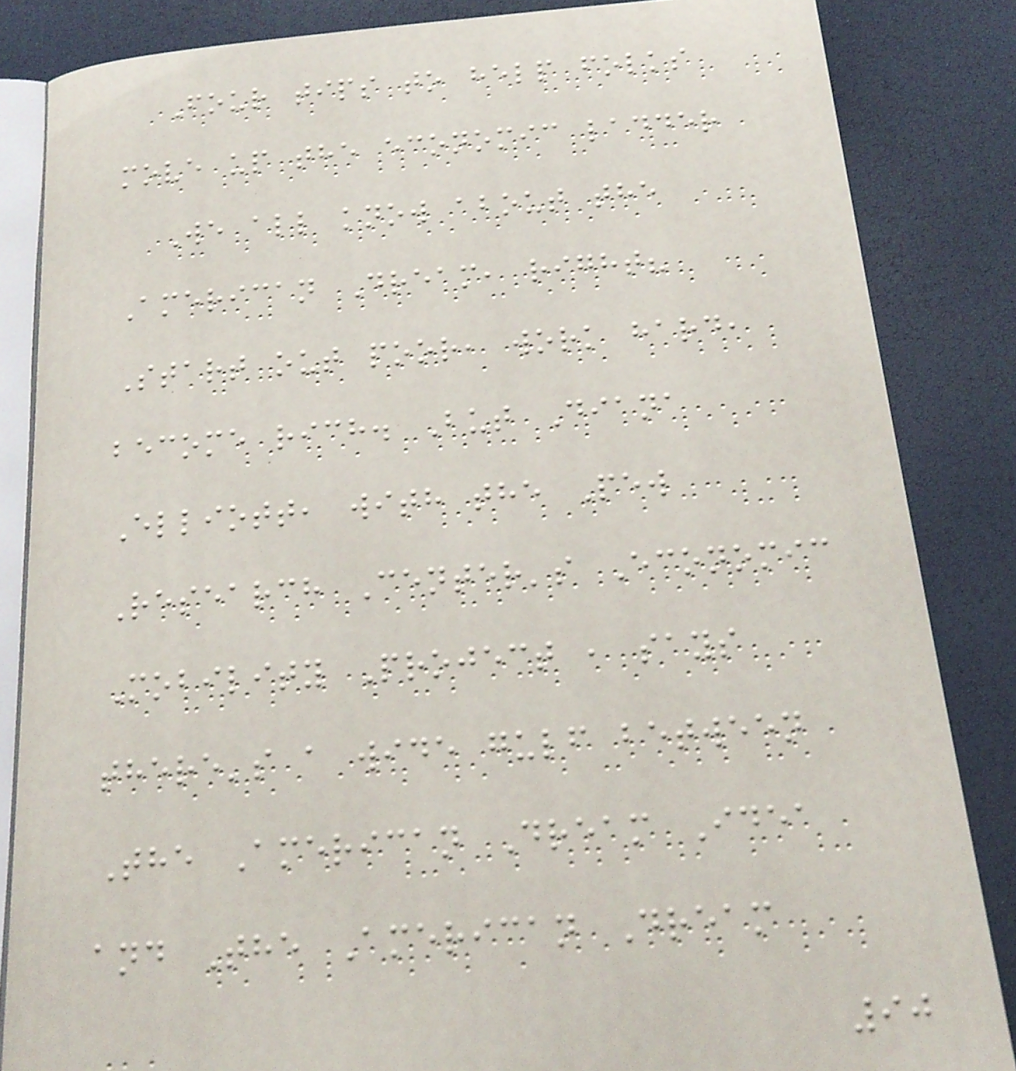Four tips to help folks
move up the economic ladder
We all know about the
American Dream, right?
Start out poor, work hard,
become rich. But Diana
Elliott, with the Pew
Research Center's Economic
Mobility Project , says
there's a wide gulf between
The American Dream Idea
and The American Dream
90
